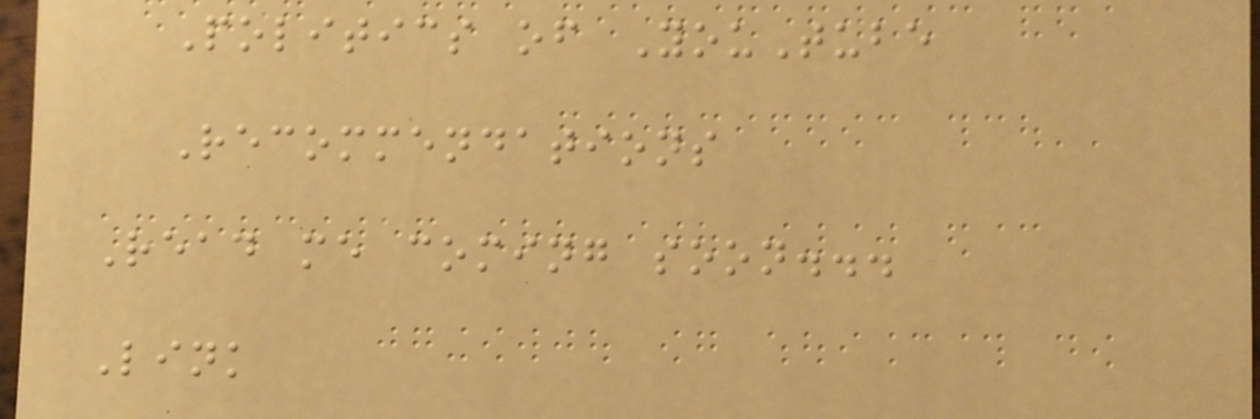Politics of YouTube
Recommendations
Read me coming soon...
Link
